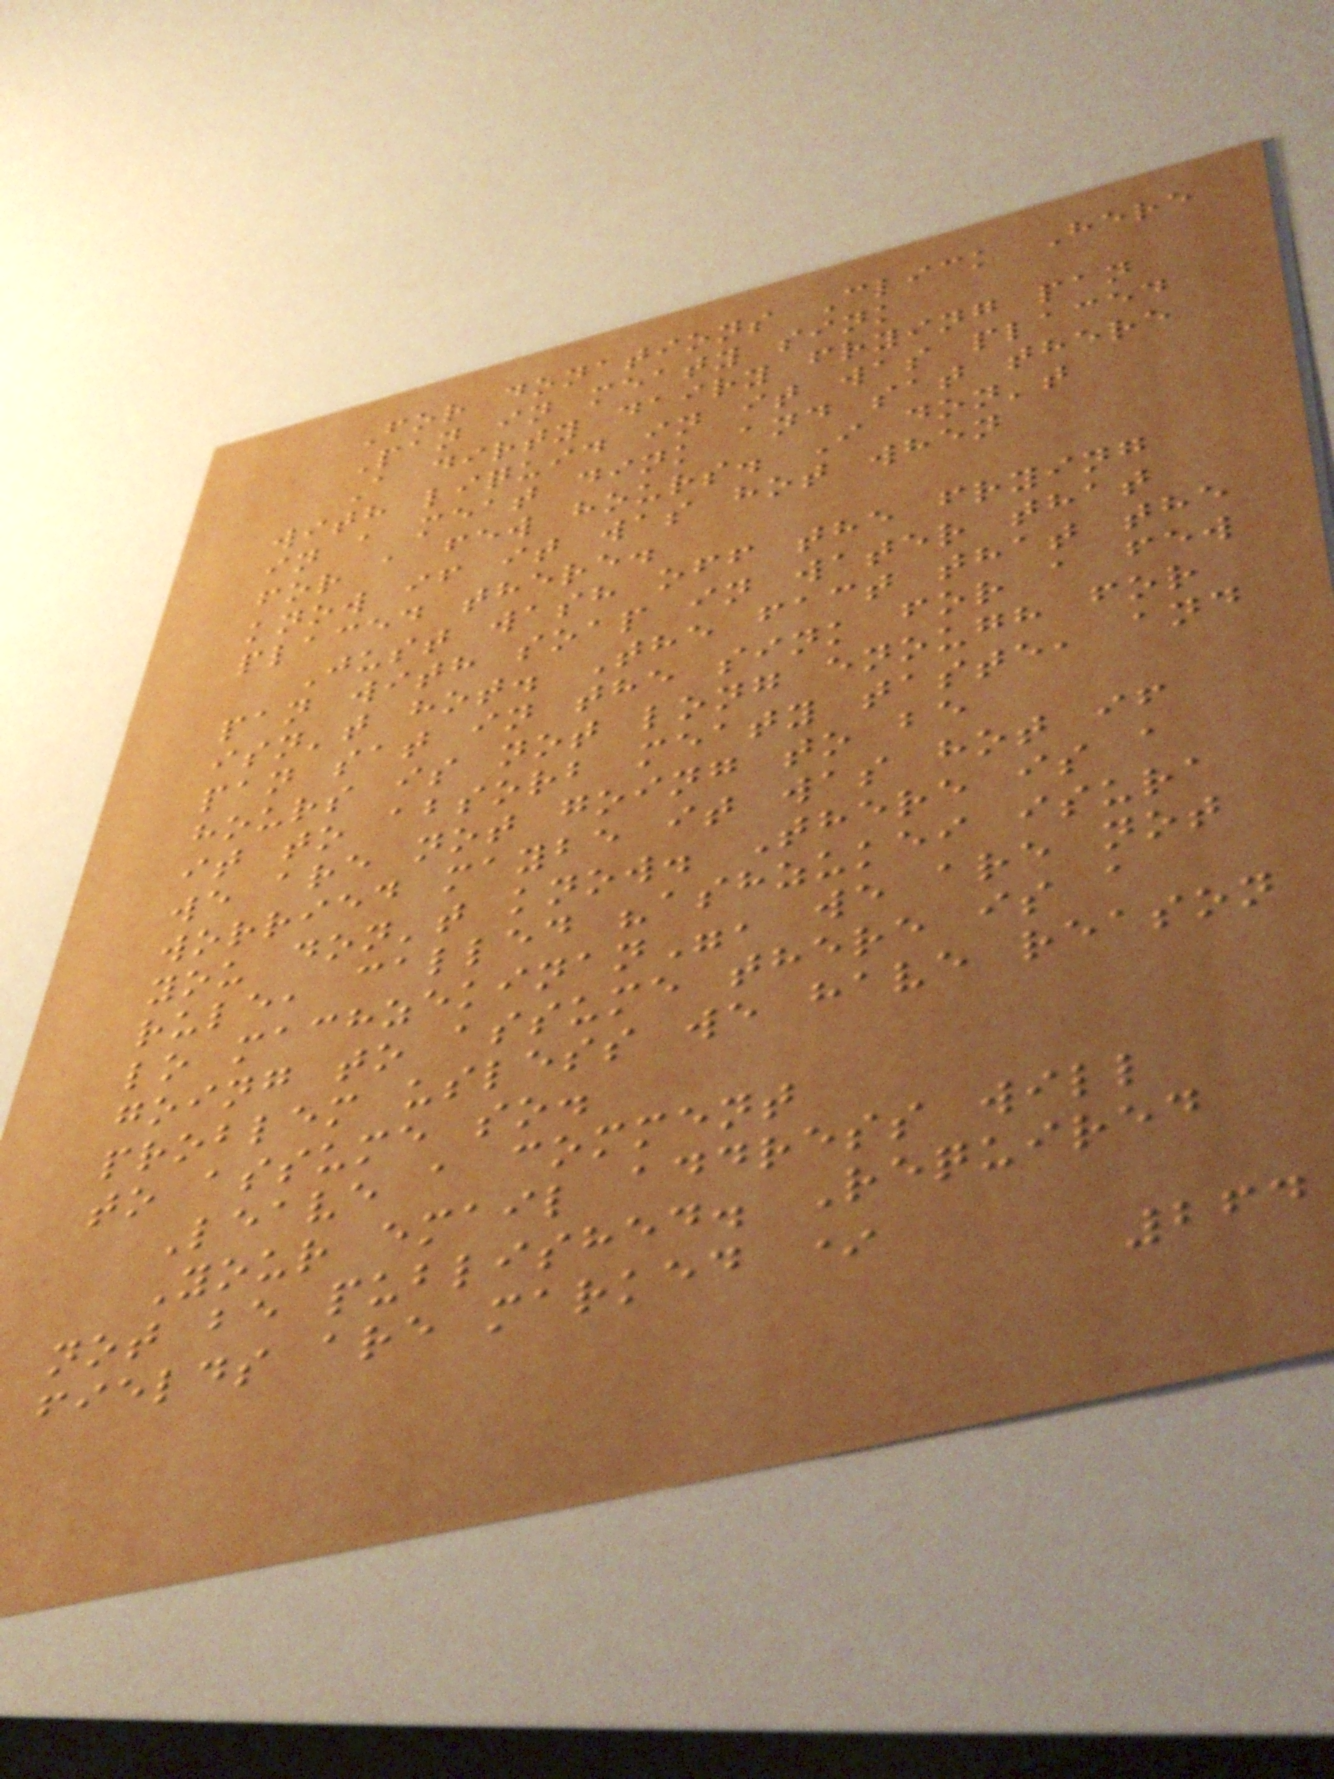For donations Click Here
Pan in meaty sink
A dirty dairy frying pan
with liquid in it was placed
in a meat dink and sat there
for a few hours. I don't
know if it was hot when
placed there.
Just wash off the frying
pan with soap in water that
isn't hot. The fact that the
pan sat in the sink for a few
hours is not long enough for
it to absorb meaty taste, and
we are not going to be
worried maybe it was hot if
you don't know. There is a
rule, called "ashzukei isura
lo machzekinan", we are not
going to assume there is a
problem usless we have reason
to assume so.
Leave a comment
Your email address will
not be published. Required
fields are marked *
264
